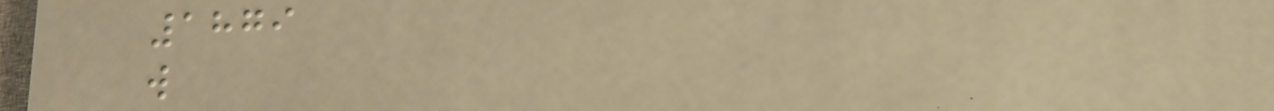1879
w
